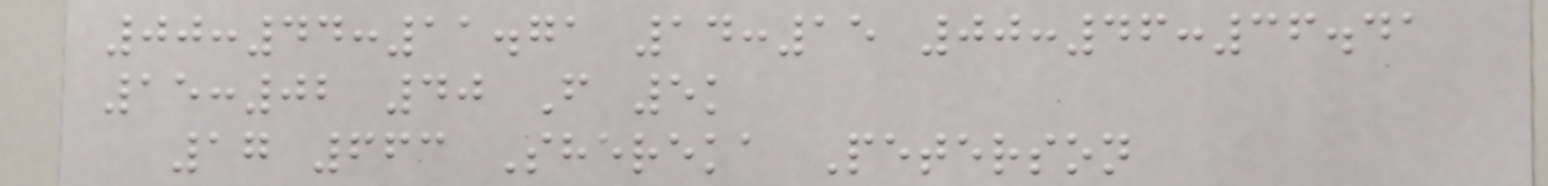00:44:11.71 14:15 00:46:36.41
15:02 40 F 5k
17 663 Shereka Peterson
